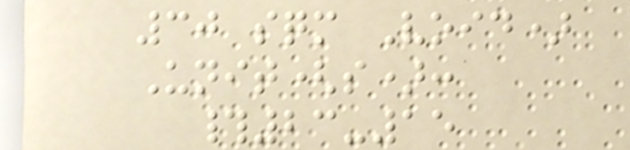30 sqm Void)
Unit(s):
#23-15
